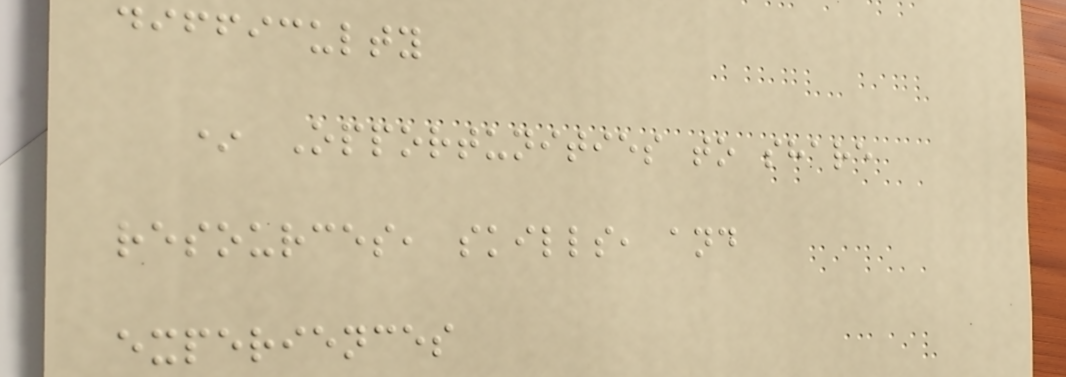difficulty
* Opportunities to share
resources, skills, and
experiences
